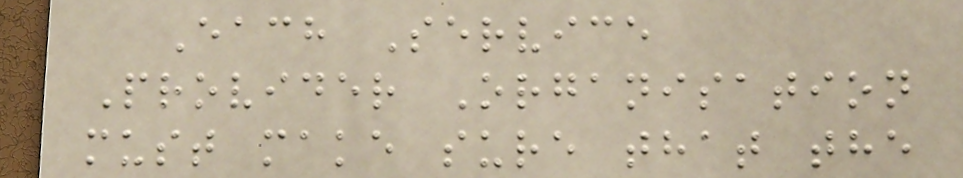Each Service
Provider Organisation
must make sure that the
